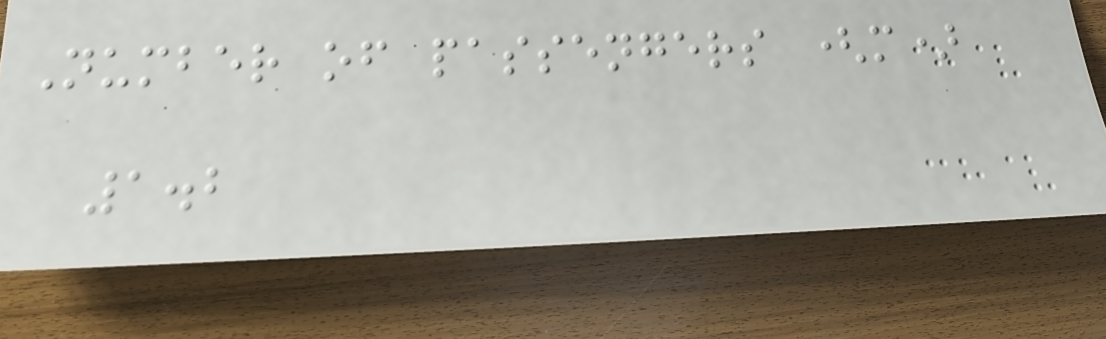Number of passengers (m)
1.2
